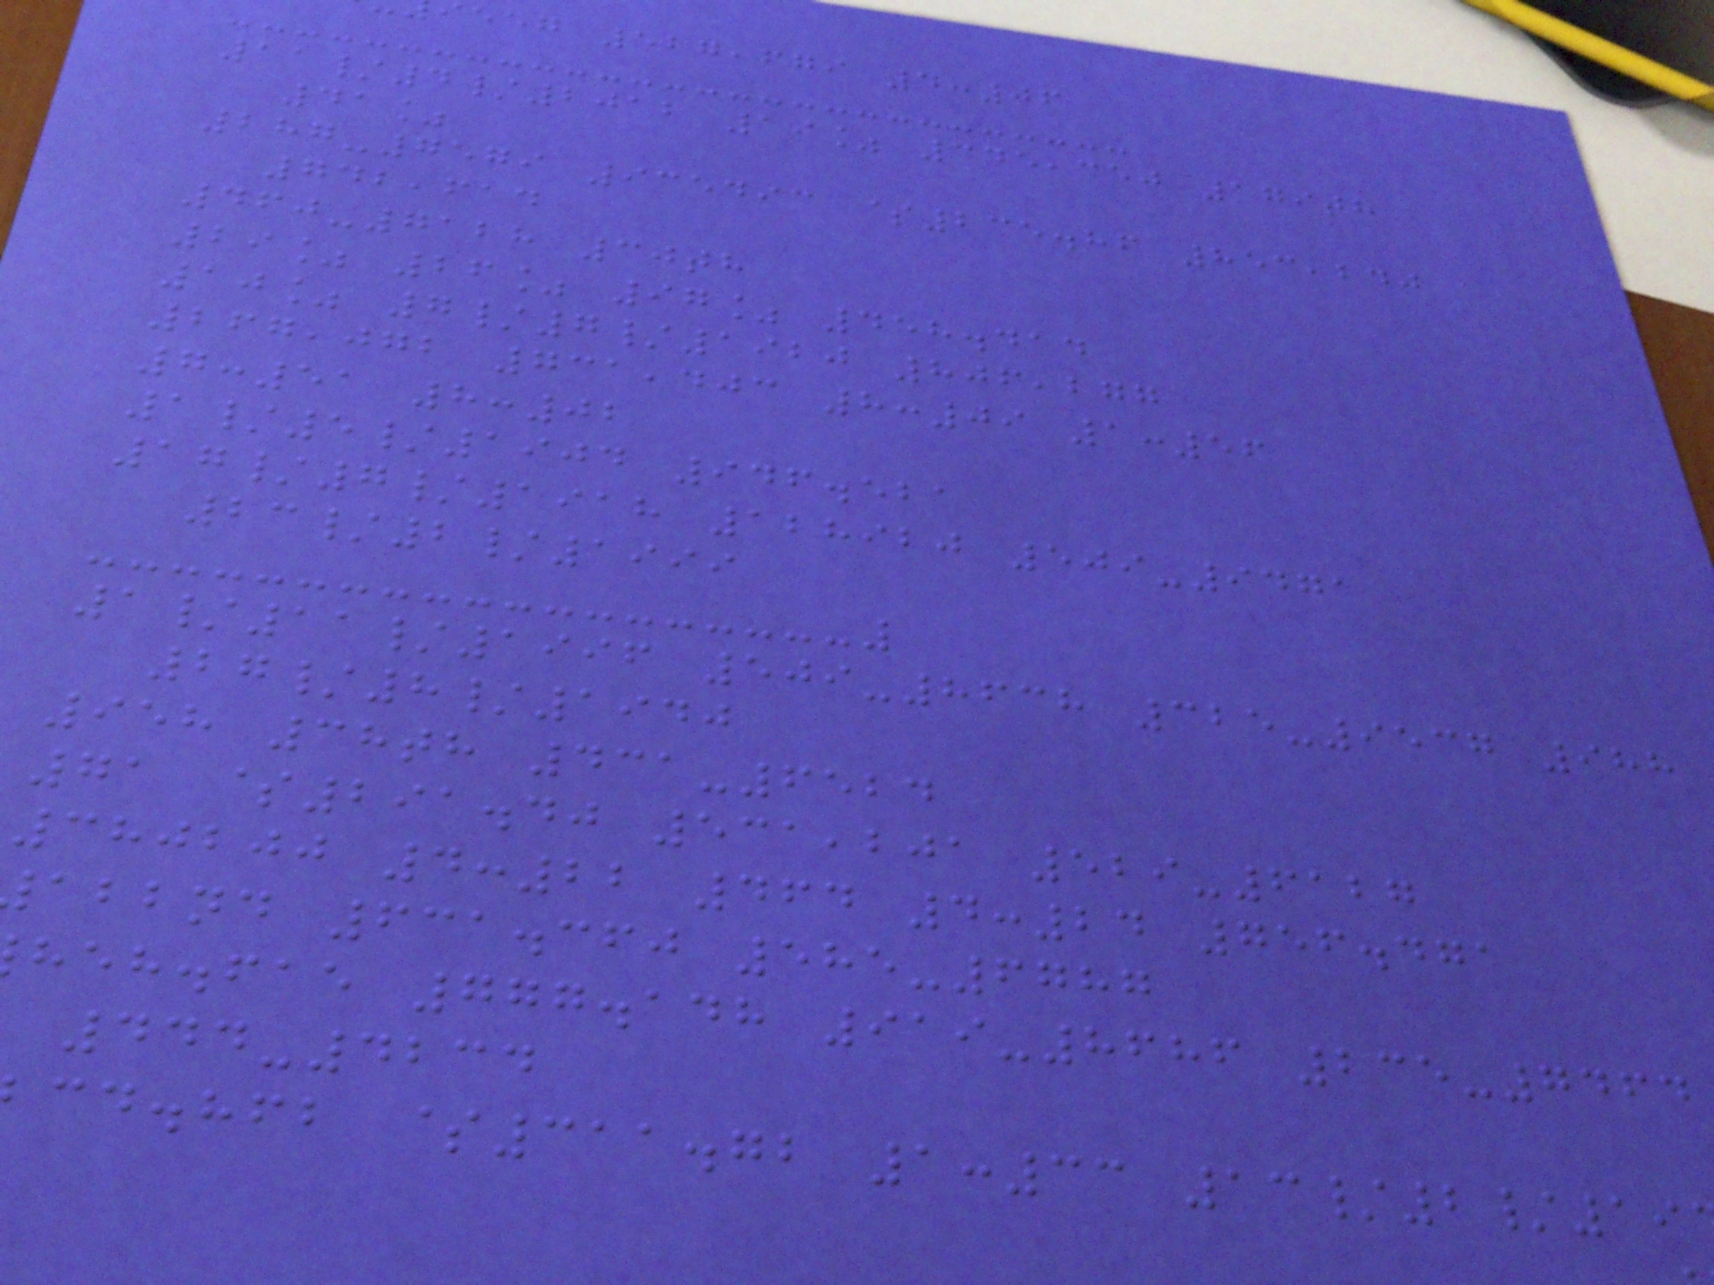eeg 527,679 4:06
11/4/2012 19% 345,350 179th
41%
287-7579 935493 $235.86 853,240
742,614
460-7128 30th
29% 26% 97% 458.414
10% 7/7/1920 806,277
267,072 731,403 8:09 1:56
7:51 8:02
1/5/1904 946.521
17/7/1918 128920 509-9471
23/2/1999
1/11/1996 509-8638 325-9537 988
27/8/1940
958 38th 431-6524
71 $291.40 531,201 529-6127
380200 4:22 464 4:24 756.471
abbnd 631.360 585-6787
heh.fae 777.148 919-8686 235-7464
444-4234
cd.hfb $311.72 1:33 13/2/19
